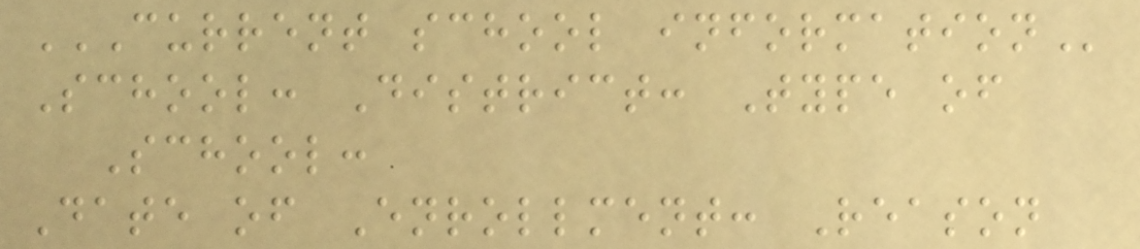CURRENT SCHOOL INFORMATION
School: District: Type of
School:
Date of Enrollment: Reason
